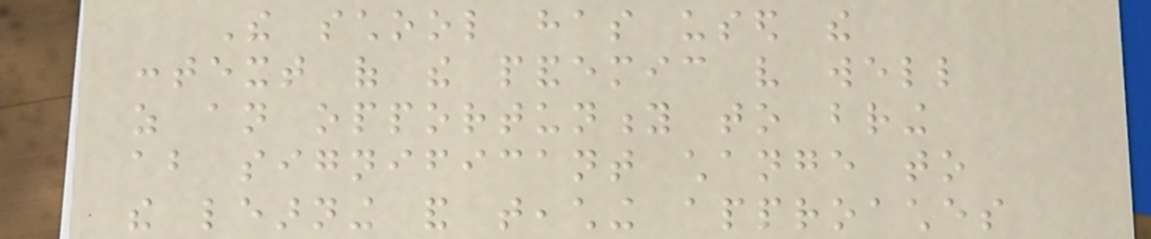The school has used the
context of the pandemic very well
as an opportunity to bring
about significant change to
the learning and teaching approaches
